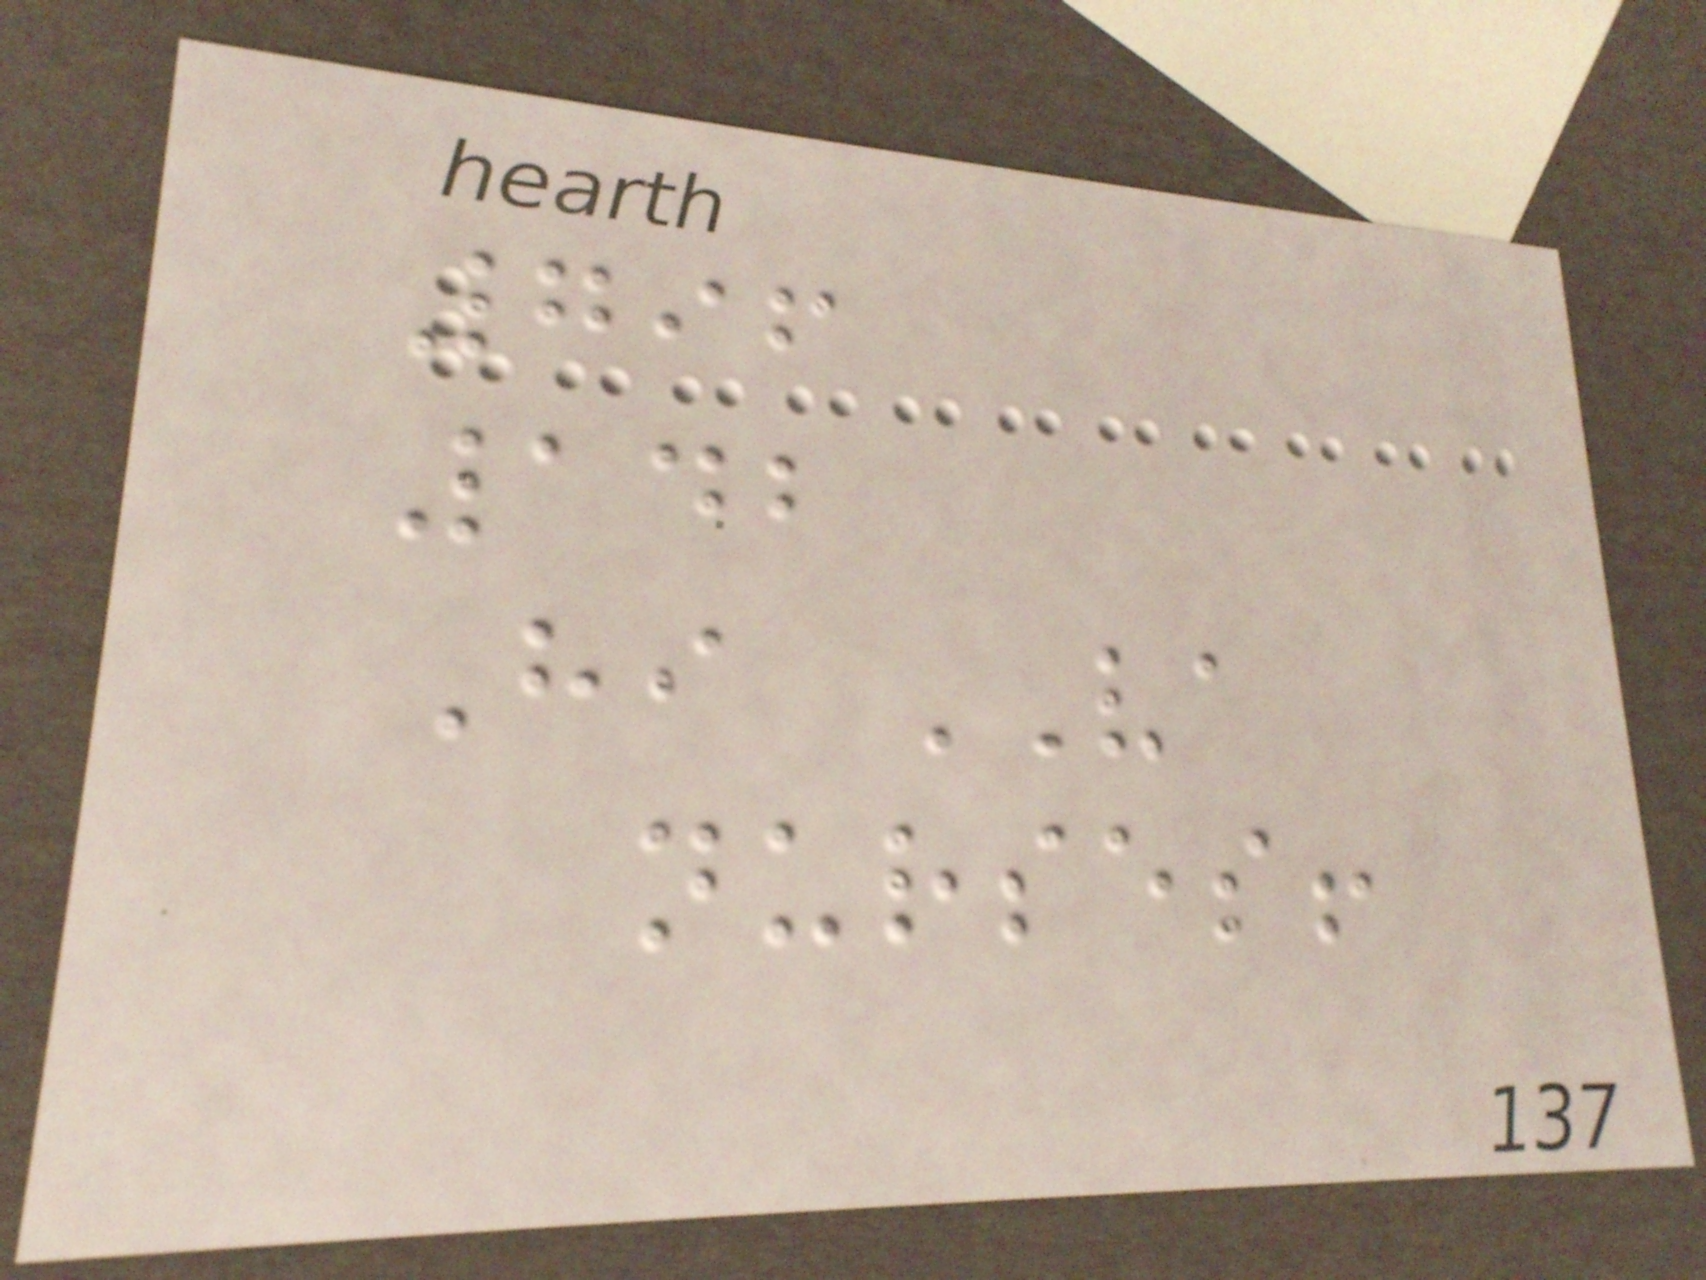796
142
Hi VA
nurses!
